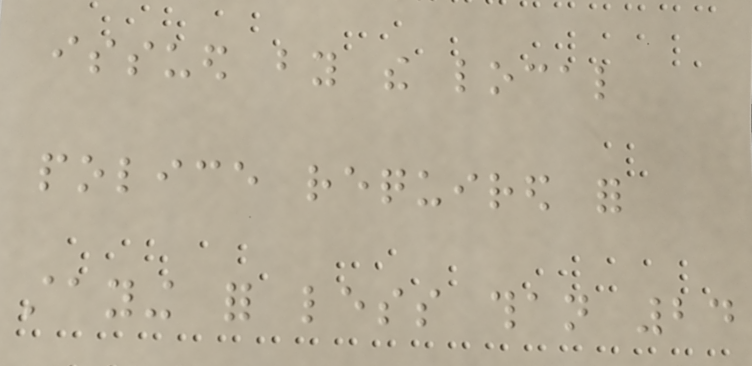issued by the local
police required for
staying for less than 24
